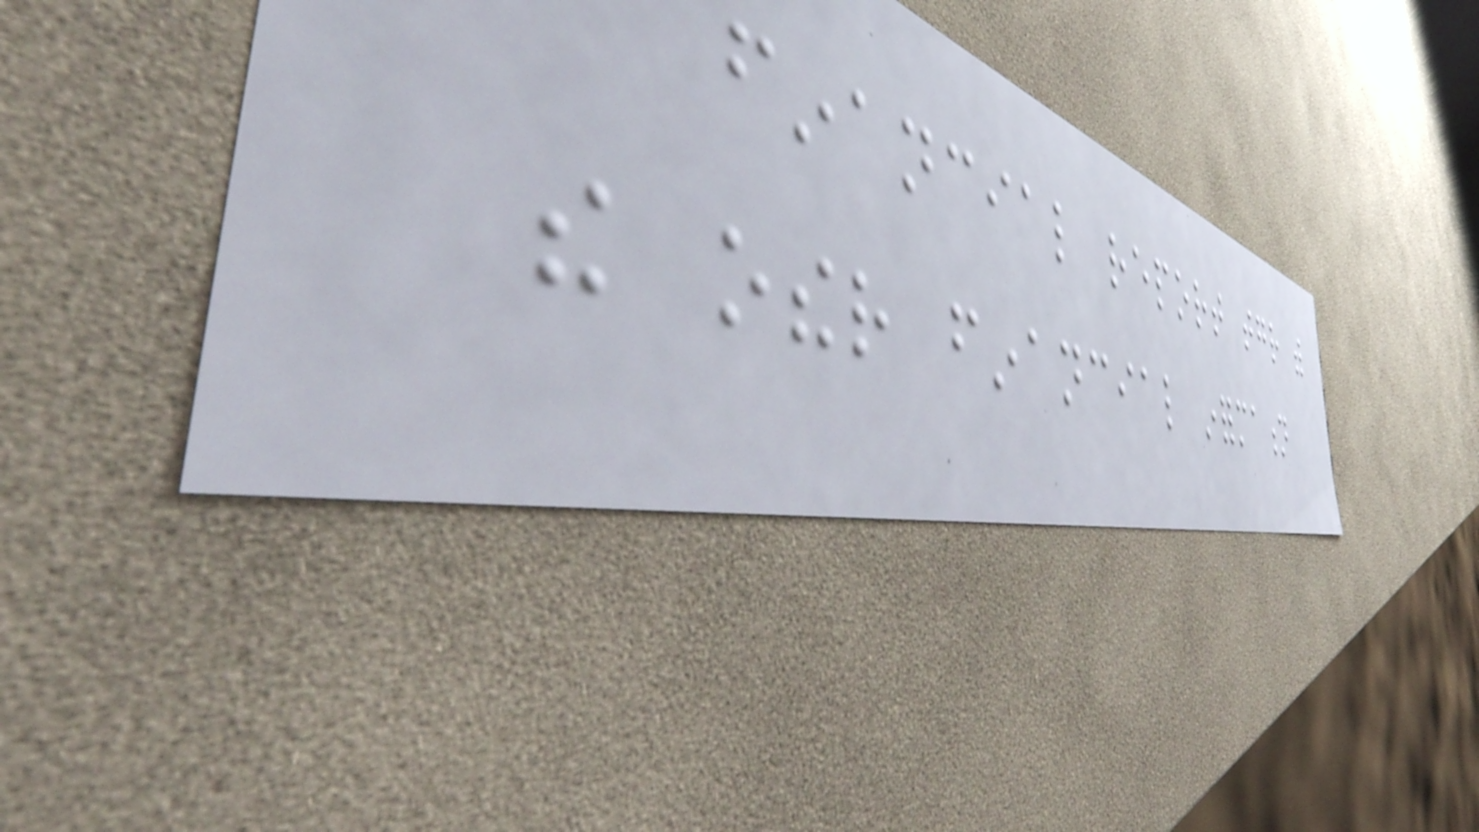financial report together with
the other financial information
